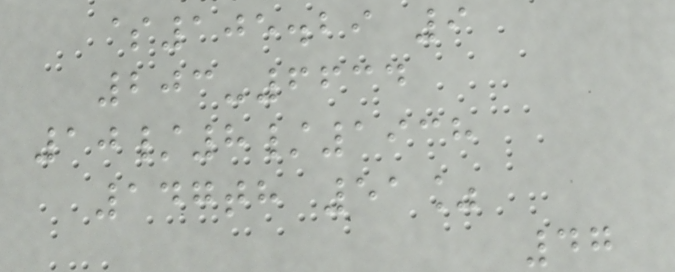$105.29 9
203-6634
10/8/1938
147th 51%
47
